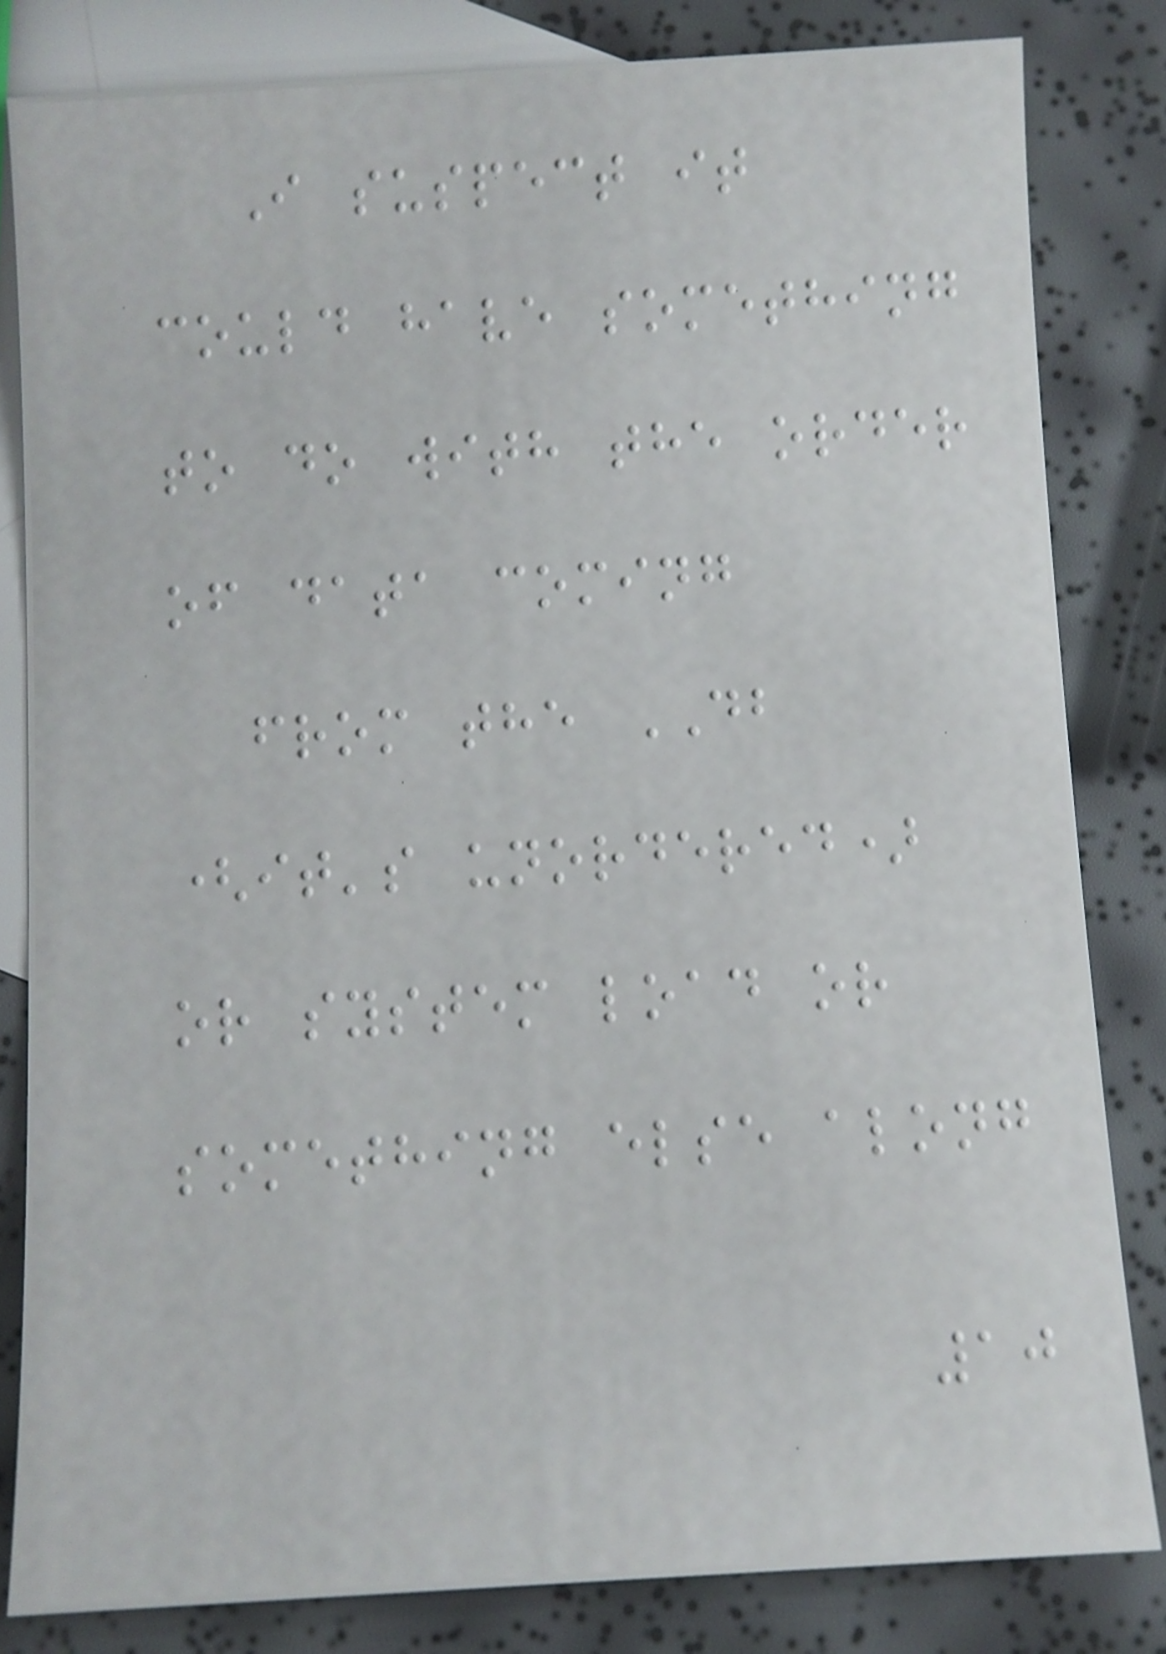I suspect it
could have something
to do with the order
of data coming
from the DB
(it's unordered)
or system load or
something else along
10
